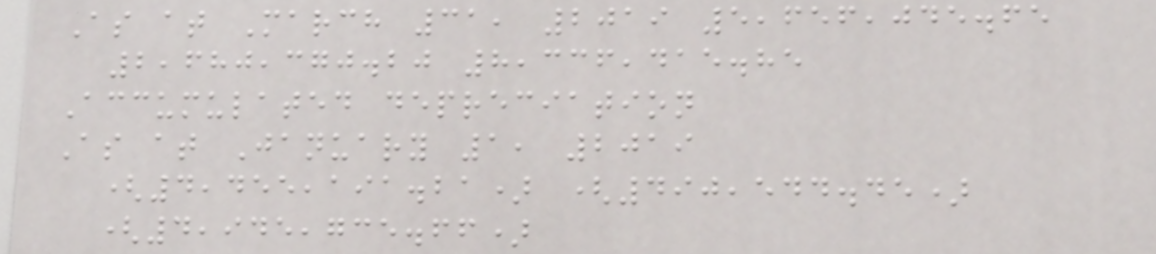As at March 31, 2019 5,656,045.65
2,680,370.20 8,336,415.85
Accumulated depreciation
As at January 1, 2019
(4,455,191.21) (490,544.45)
(4,945,735.66)
